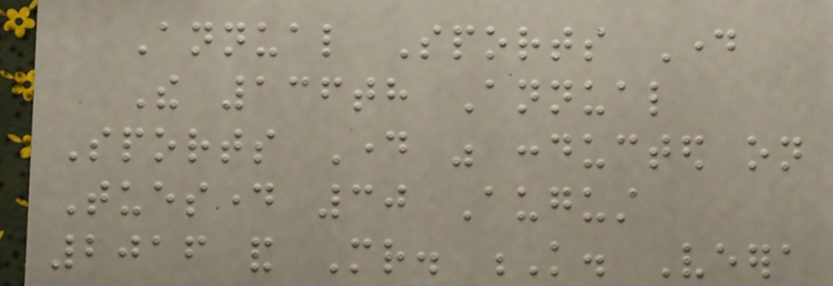Annual Sports Day
The 136th Annual
Sports Day was conducted on
Tuesday 30 August
2016 and Mr. K. Veera
